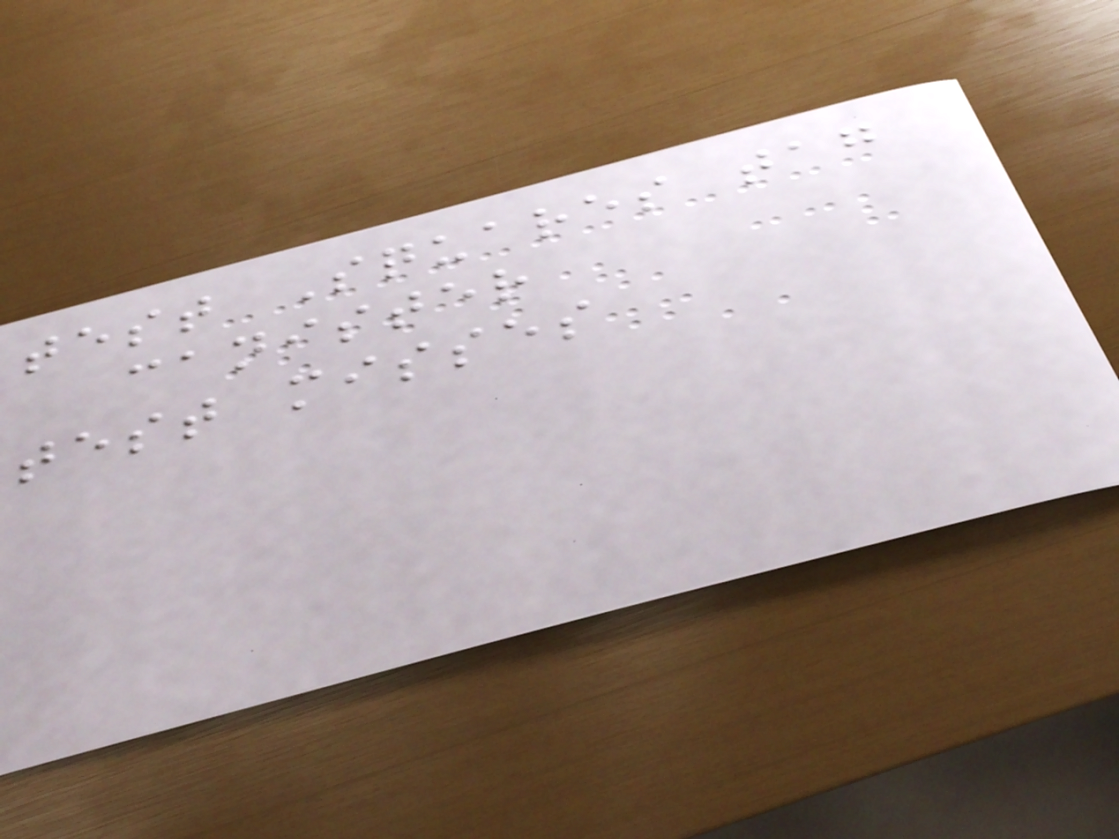test Squares tag
canister
test misses
